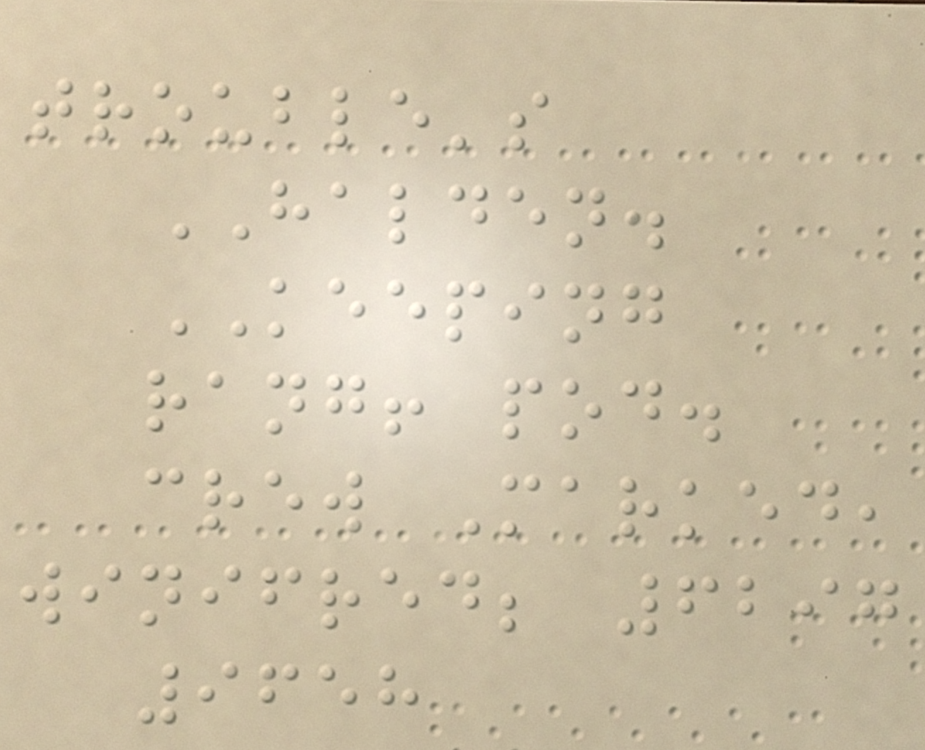trouble's
HALDEN.
KEEPING
rang! pod.
crew Marked,
winifred; 6297
9658
